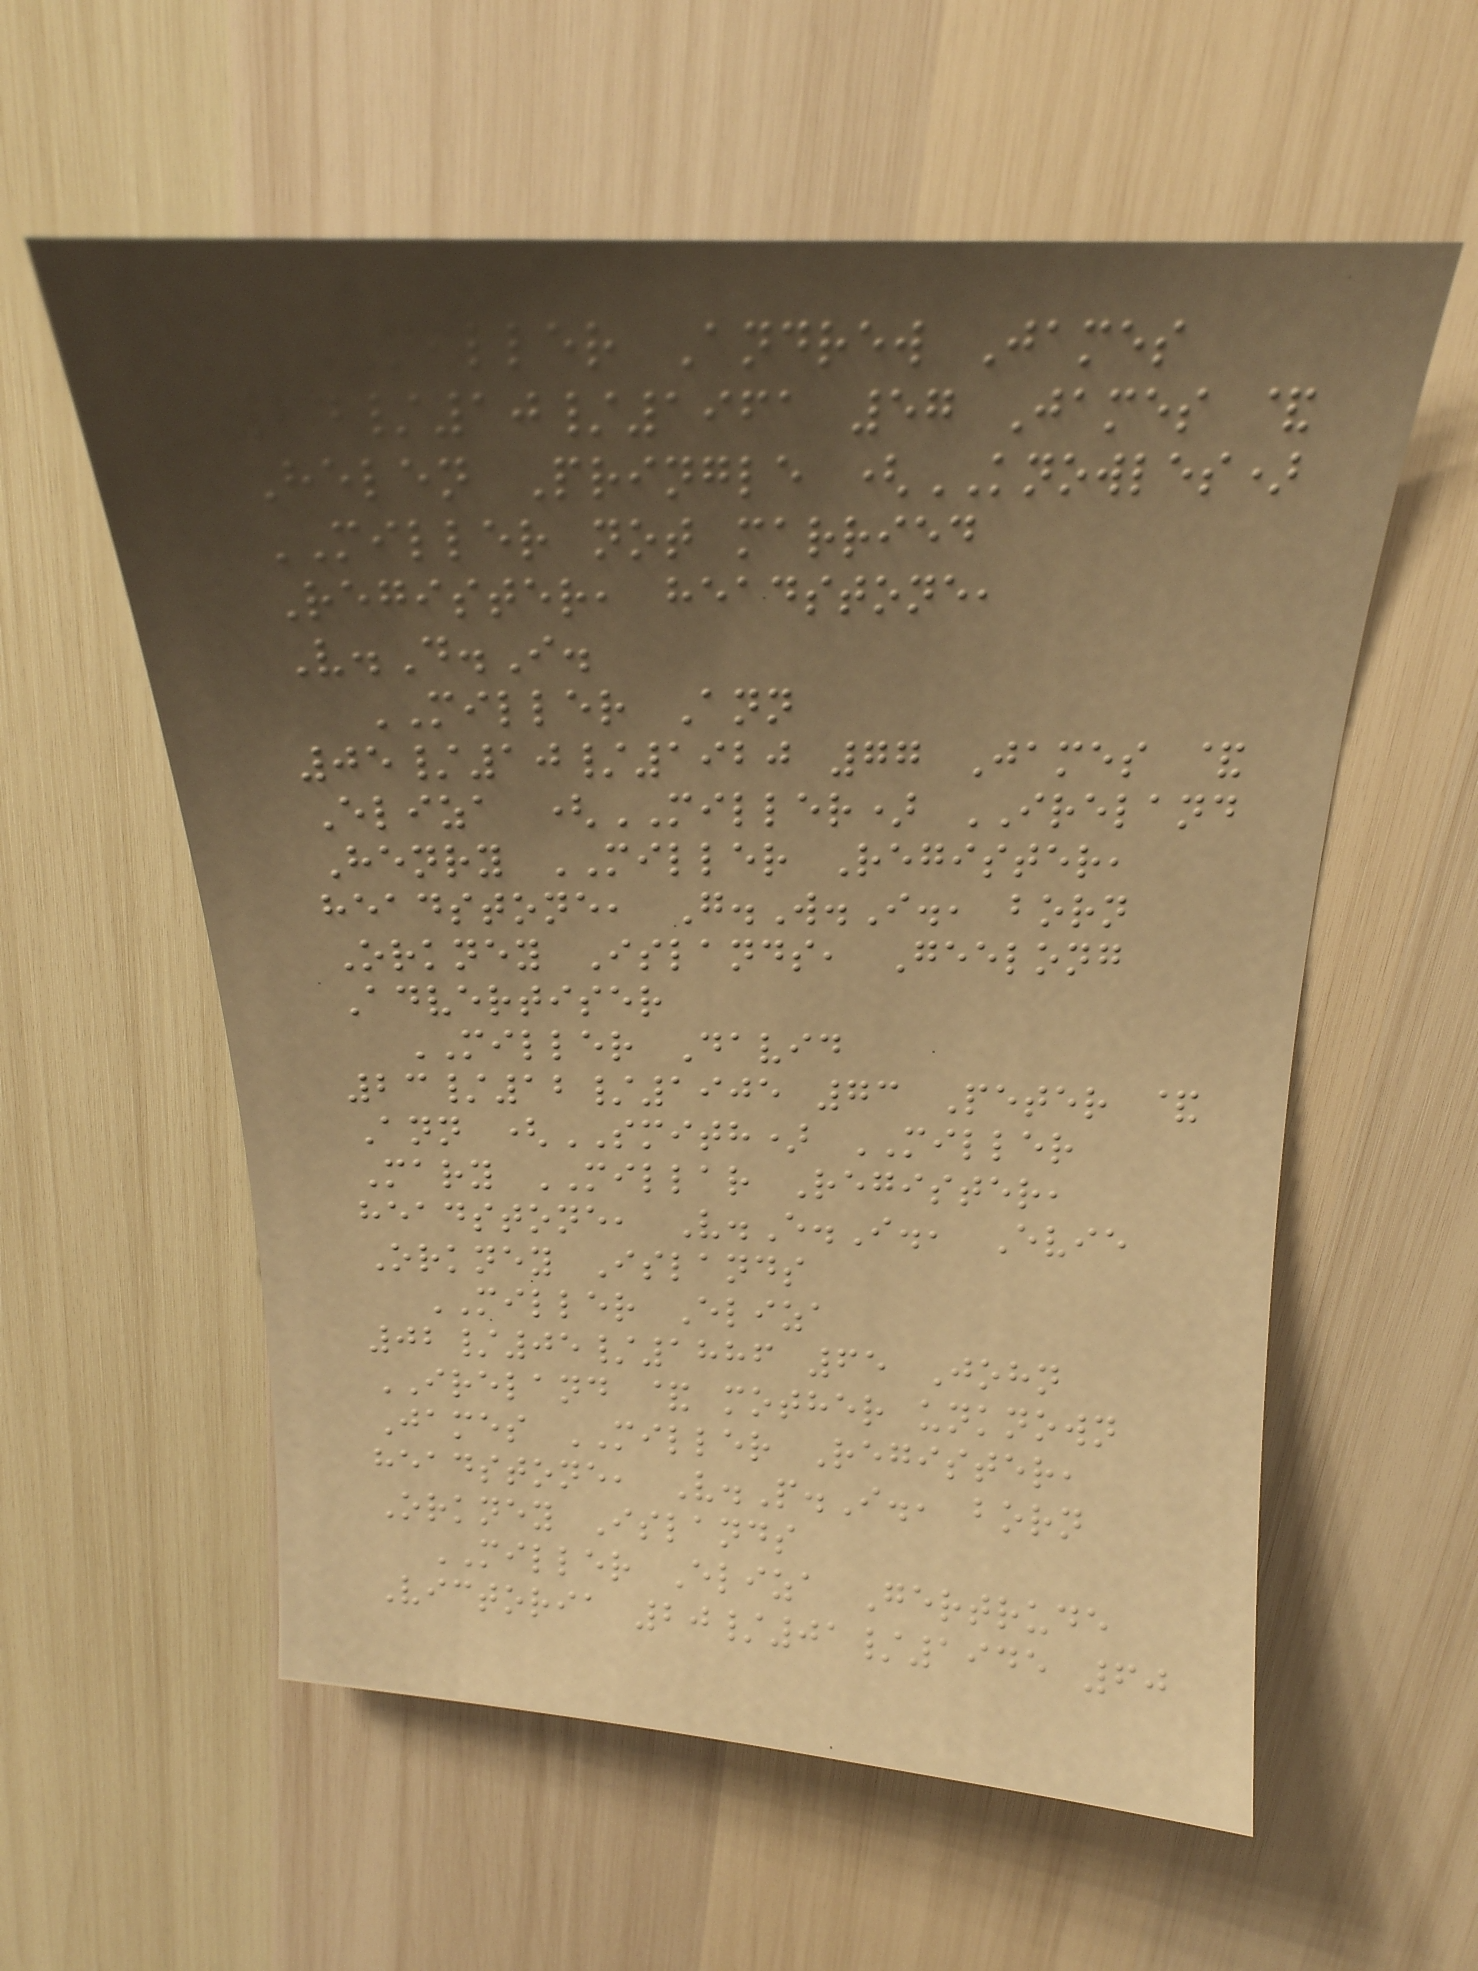MILLER Andrew James
24/10/1961 57 James &
Helen Pringle (KNOWLES)
MILLER not married
Register, headstone,
V.D.I.
MILLER Ann
05/10/1920 77 James &
Eliza (MILLER) IRELAND
Henry MILLER Register,
headstone, G.W.I., born
Orkney Islands, Geelong
Advertiser
MILLER David
23/12/1905 73 Peter &
Ann (SMITH) MILLER
Mary MILLAR Register,
headstone, V.E.I., Evie
Orkney Islands
MILLER Eliza
02/05/1886 65 John
IRELAND & mother unknown
James MILLER Register,
headstone, V.P.I., born
Orkney Islands
MILLER Eliza Gertrude
Victoria 20/01/1945 60
